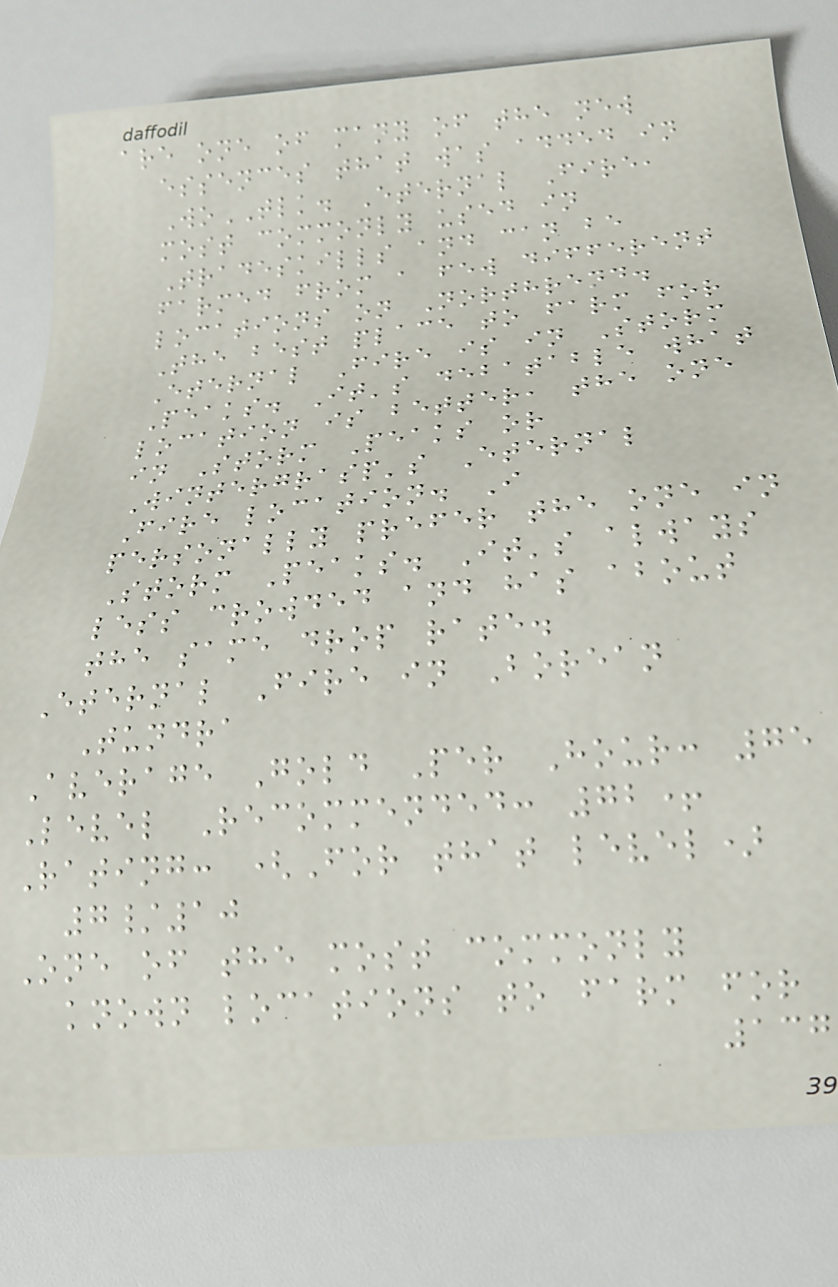are one of many of the new
essences that was added in
WoTLK. Eternal Fire,
most commonly used in
Tradeskills and can be
farmed from a few different
locations on Northrend.
The best place to farm for
Eternal Fire is in Storm
Peaks. It's debatable what
location is better, the one
in Storm Peaks or
Wintergrasp's Eternal
Fire location. I
personally prefer the one in
Storm Peaks. It's always
less crowded and has about
the same drop rate.
Eternal Fire in Borean
Tundra
Average Gold Per Hour: 75
Level Recommended: 72+
Rating: (For that level)
7/10
One of the most commonly
known locations to farm for
137
